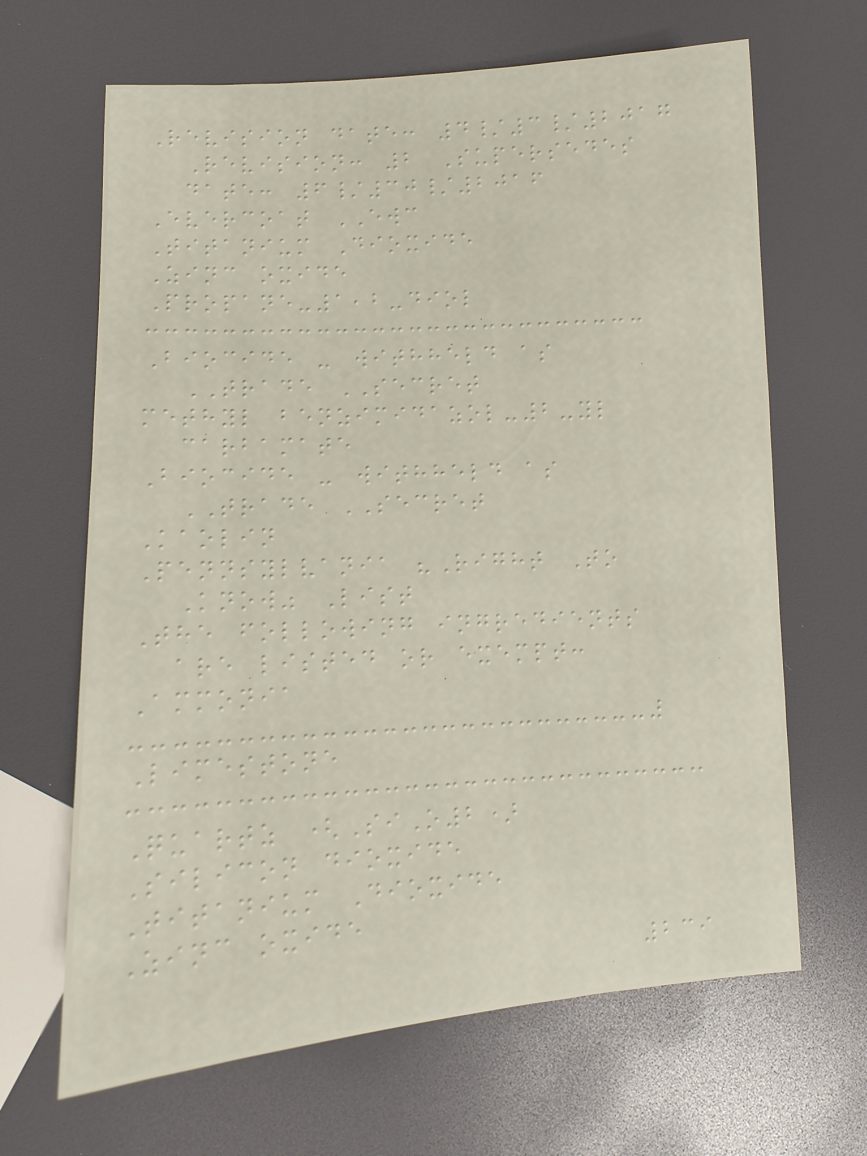Revision date: 4/3/2017
Revision: 2 Supersedes
date: 6/30/2016
Evercoat EWC
Titanium Dioxide
Zinc oxide
Propane-1,2-diol
Biocide - withheld as
TRADE SECRET
methyl benzimidazol-2-yl
carbamate
Biocide - withheld as
TRADE SECRET
Kaolin
Pennsylvania "Right To
Know" List
The following ingredients
are listed or exempt:
Ammonia
Limestone
Quartz (SiO2)
Silicon dioxide
Titanium Dioxide
Zinc oxide
239
